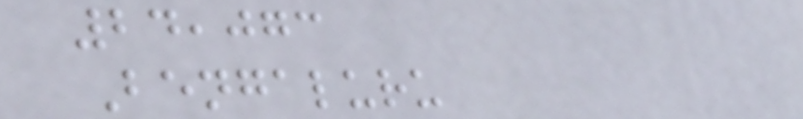24,073
Bengaluru
